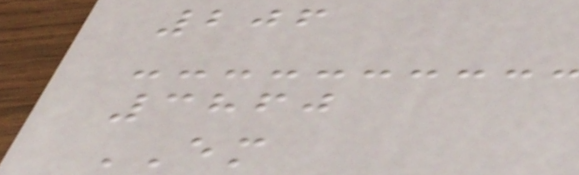206
3860
EM
